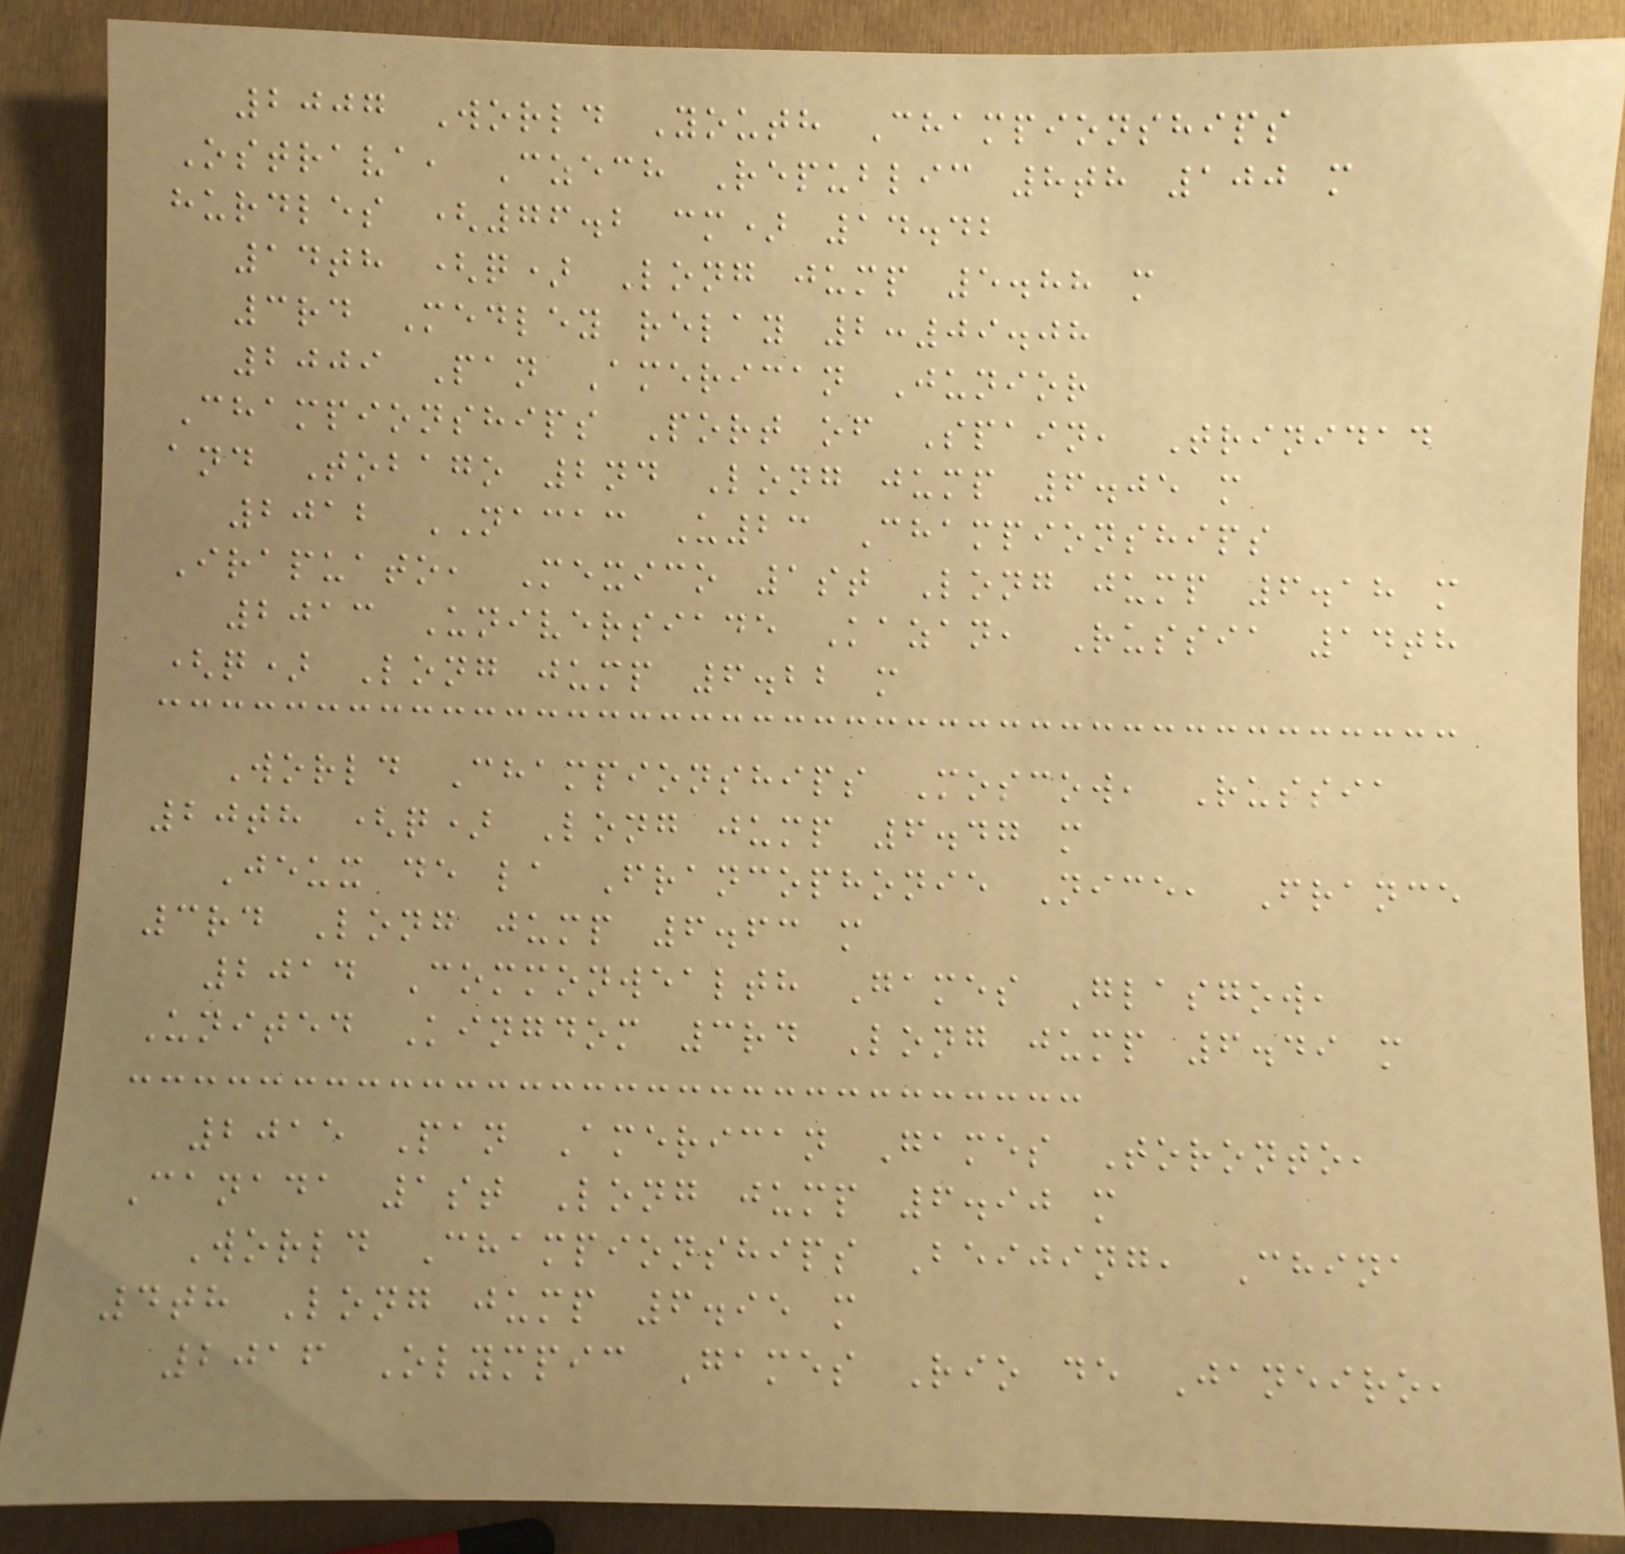2007 World Youth Championships
Ostrava, Czech Republic 8th 100 m
hurdles (76.2 cm) 14.42
14th (q) Long jump 5.88 m
3rd Medley relay 2:09.08
2009 Pan American Junior
Championships Port of Spain, Trinidad
and Tobago 2nd Long jump 6.05 m
2012 NACAC U23 Championships
Irapuato, Mexico 1st Long jump 6.18 m
2013 Universiade Kazan, Russia 14th
(q) Long jump 6.22 m
World Championships Moscow, Russia
20th (q) Long jump 6.47 m
Jeux de la Francophonie Nice, France
3rd Long jump 6.63 m
2014 Commonwealth Games Glasgow,
United Kingdom 3rd Long jump 6.49 m
2015 Pan American Games Toronto,
Canada 1st Long jump 6.90 m
World Championships Beijing, China
4th Long jump 6.95 m
2016 Olympic Games Rio de Janeiro,
